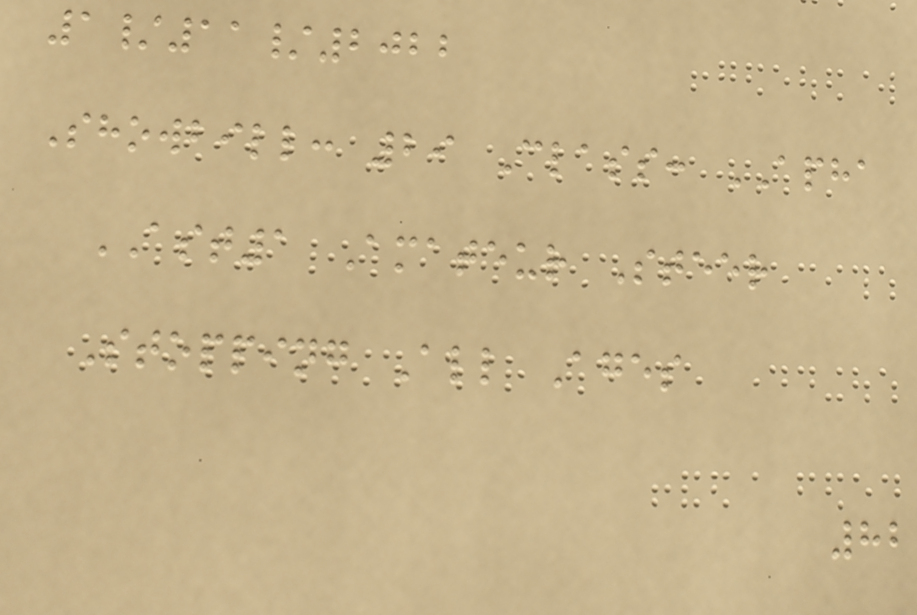1/11/2022
Showbill: 29 Class: APHA
AST1 Amateur Steer
Stopping All Ages
82
